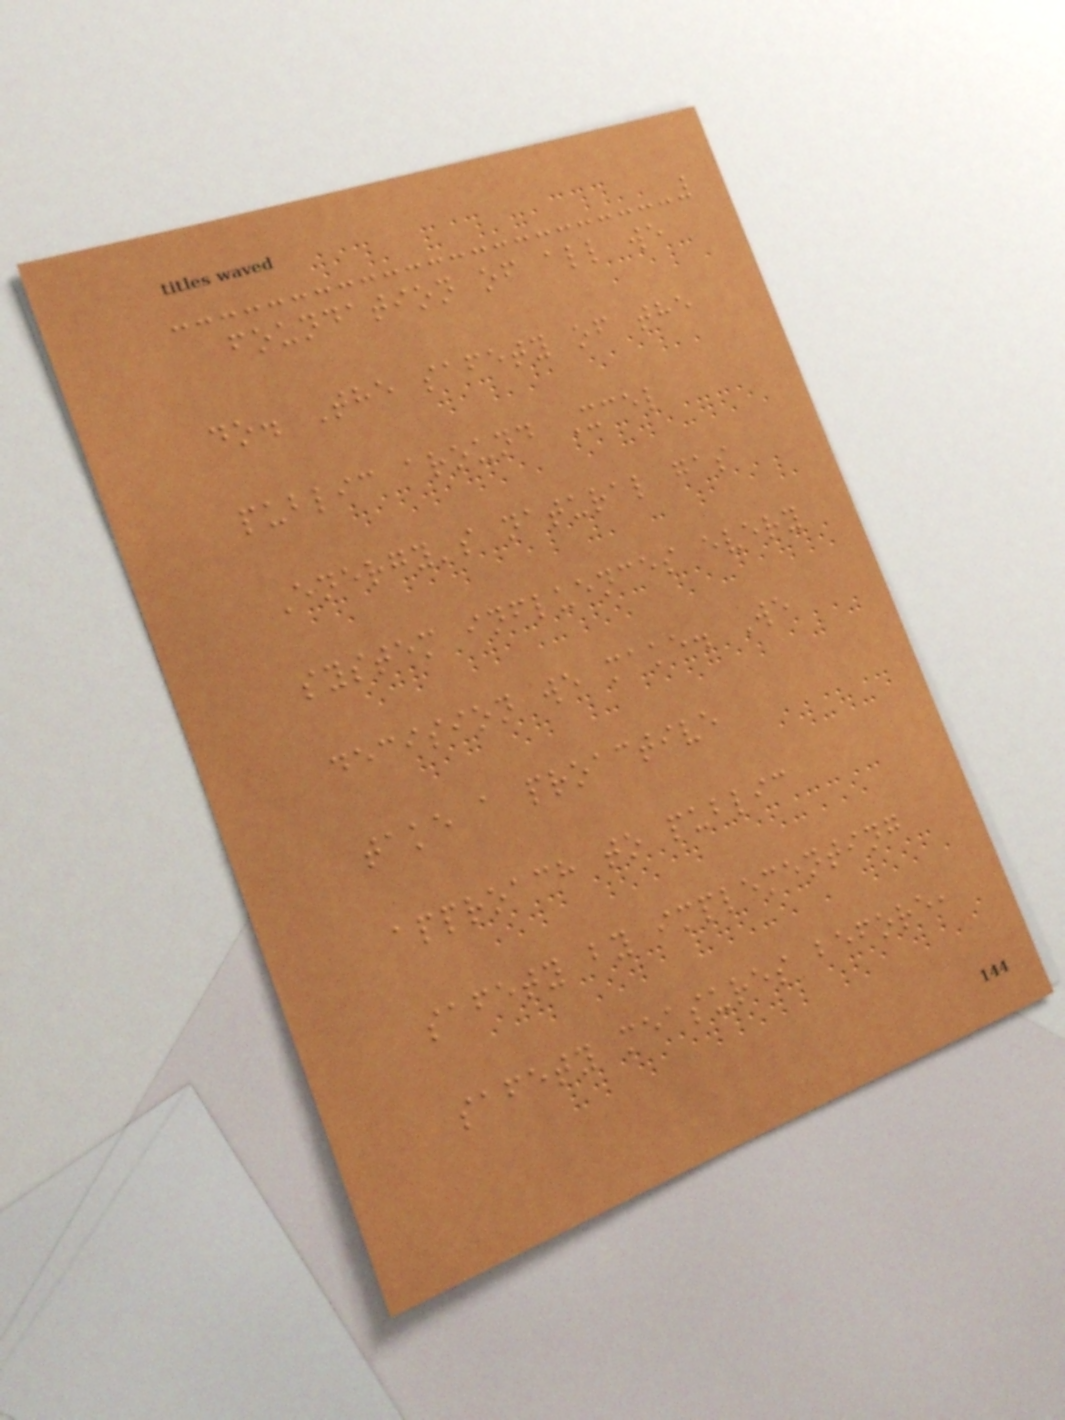foundation of all we
do. The safety of the
public around Xcel
Energy's natural gas
system influences every
decision we make. We
take a proactive
approach to public
safety by implementing
safety measures before,
